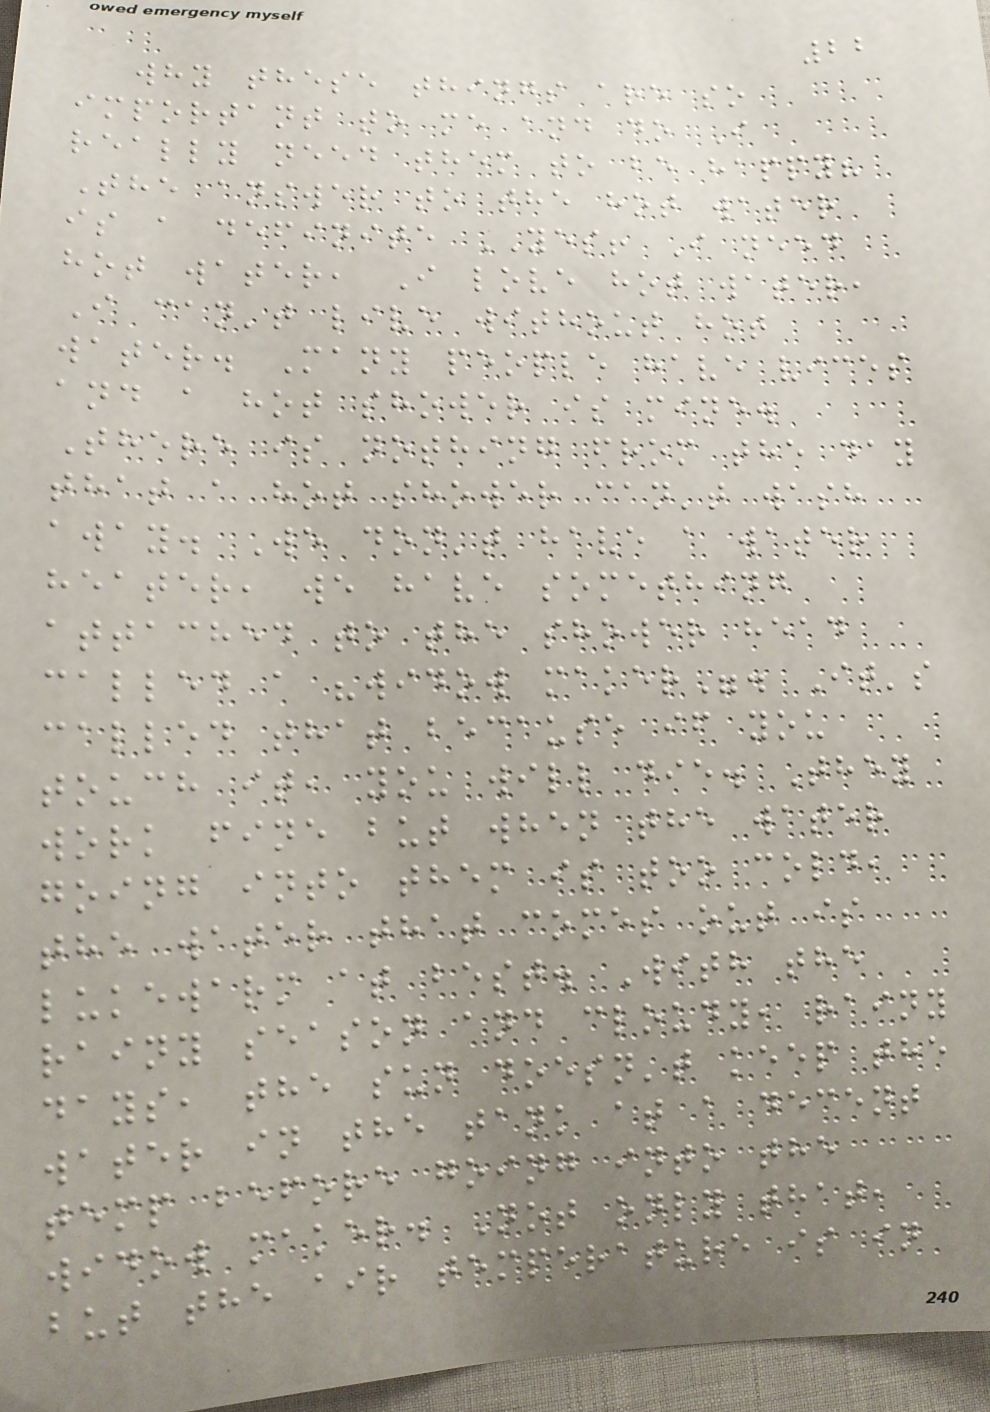22
why these things are so
important to me and do I
really need them to be happy?
The answer to the hot water
is a definite YES! I need
hot water, I love hot water,
I can't live without hot
water. Many people have vices
and a hot shower is mine.
There is nothing from the day
that a hot shower can't wash
away. We don't have a water
heater, we have something
attached to the shower head
called a "widow maker". It's
called that because if you
touch it, you will die. They
work fine but when the water
going into them is too cold,
the water that comes out is
lukewarm at best. With the
rainy season and cloudy, rainy
days, the sun doesn't keep the
water in the tank at a decent
temp before going into the
widow maker. Not only that,
but the air temperature is in
